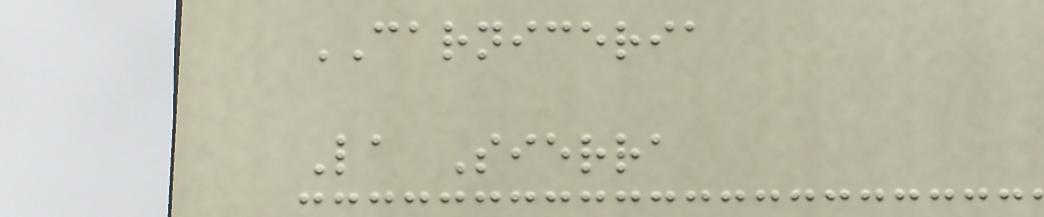CARNICERIA
La Sierra
